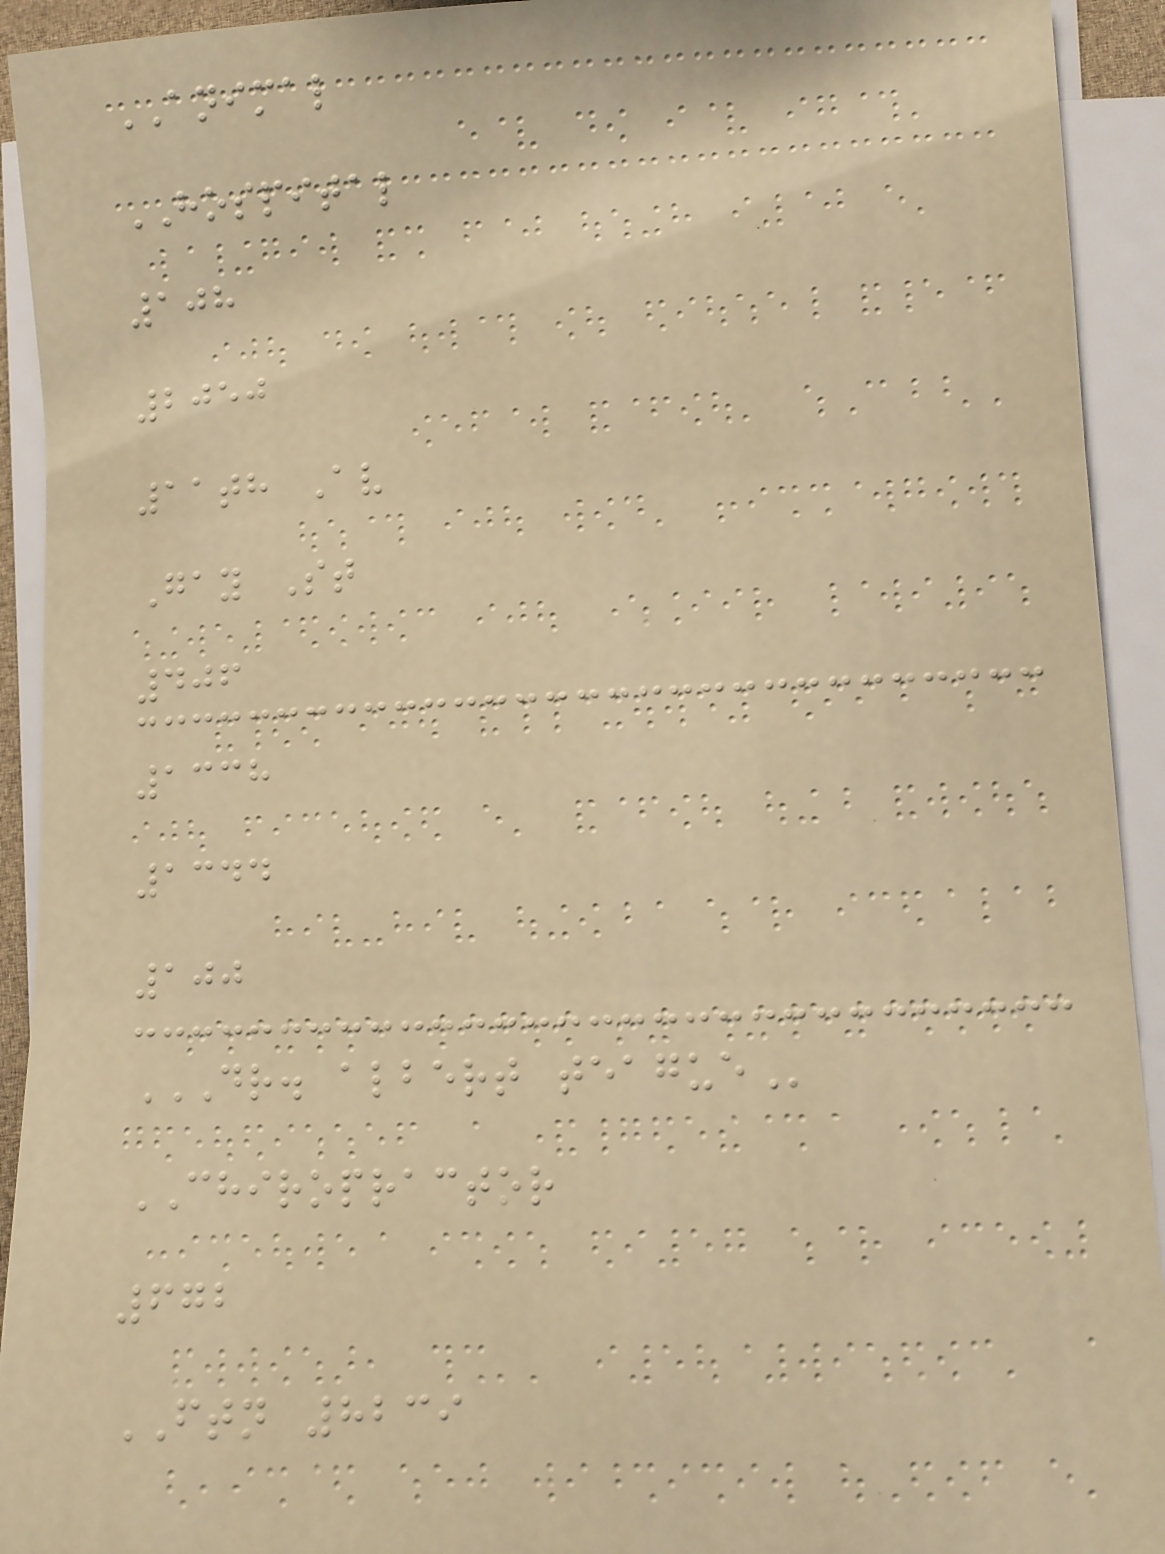ANIMAL
HOSPITAL
108
2050
11th Av
Gay St
406
1338
1344
100
DR. ALBERT TEAGUE
CHIROPRACTOR
672
FTN 8239
